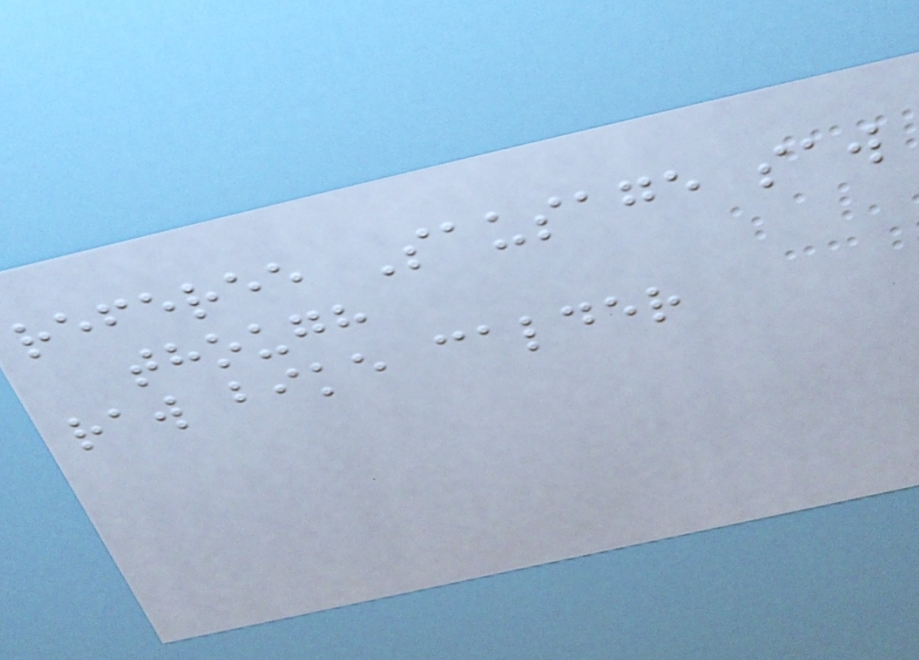referee Sausage saw
though
raw bike calder
